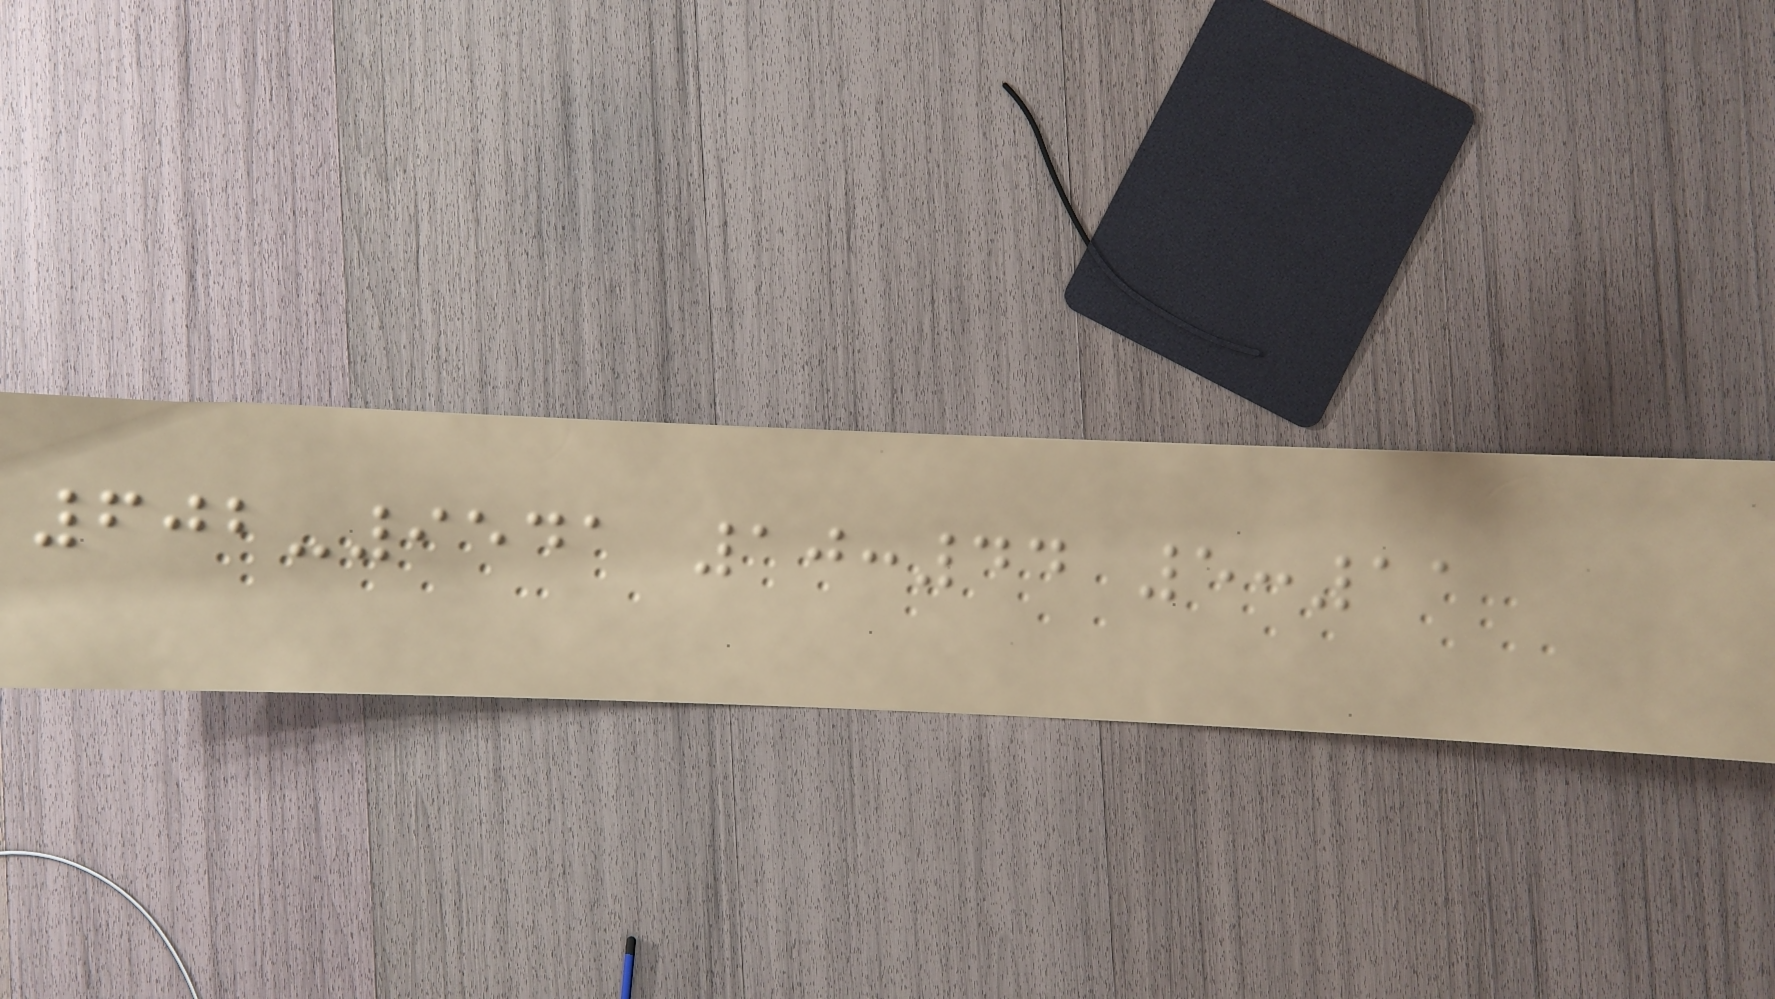602-9541 10:44 5:11
